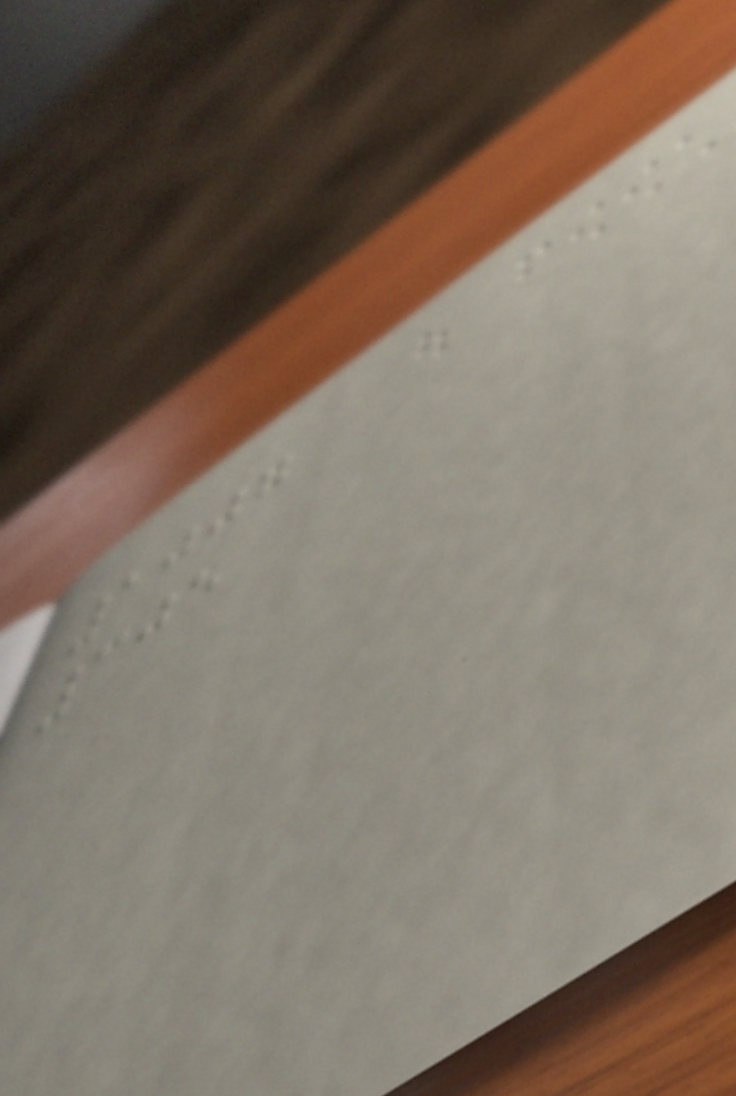1007
305
